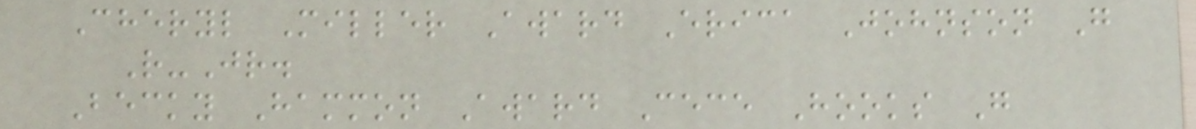Cheryl Miller Award Erica Johnson G
R-Jr.
Becky Hammon Award Cece Hooks G
